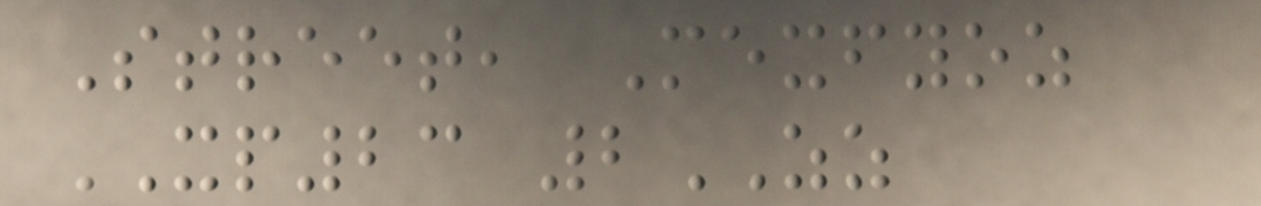Street, Mexfyoz
XP23 2ZZ
